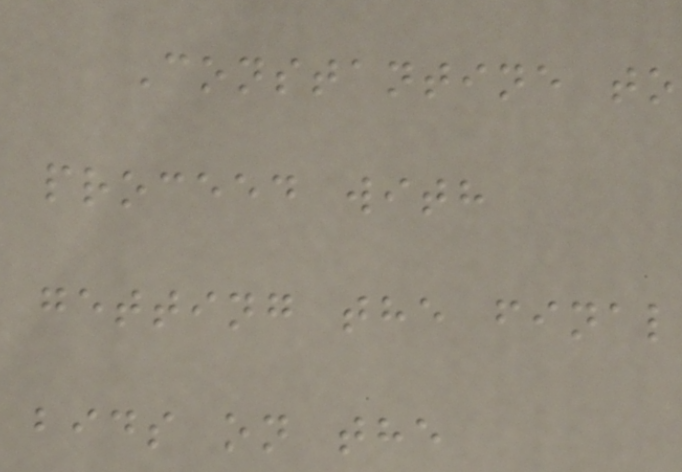Constantine to
proceed with
getting the final
bids on the
